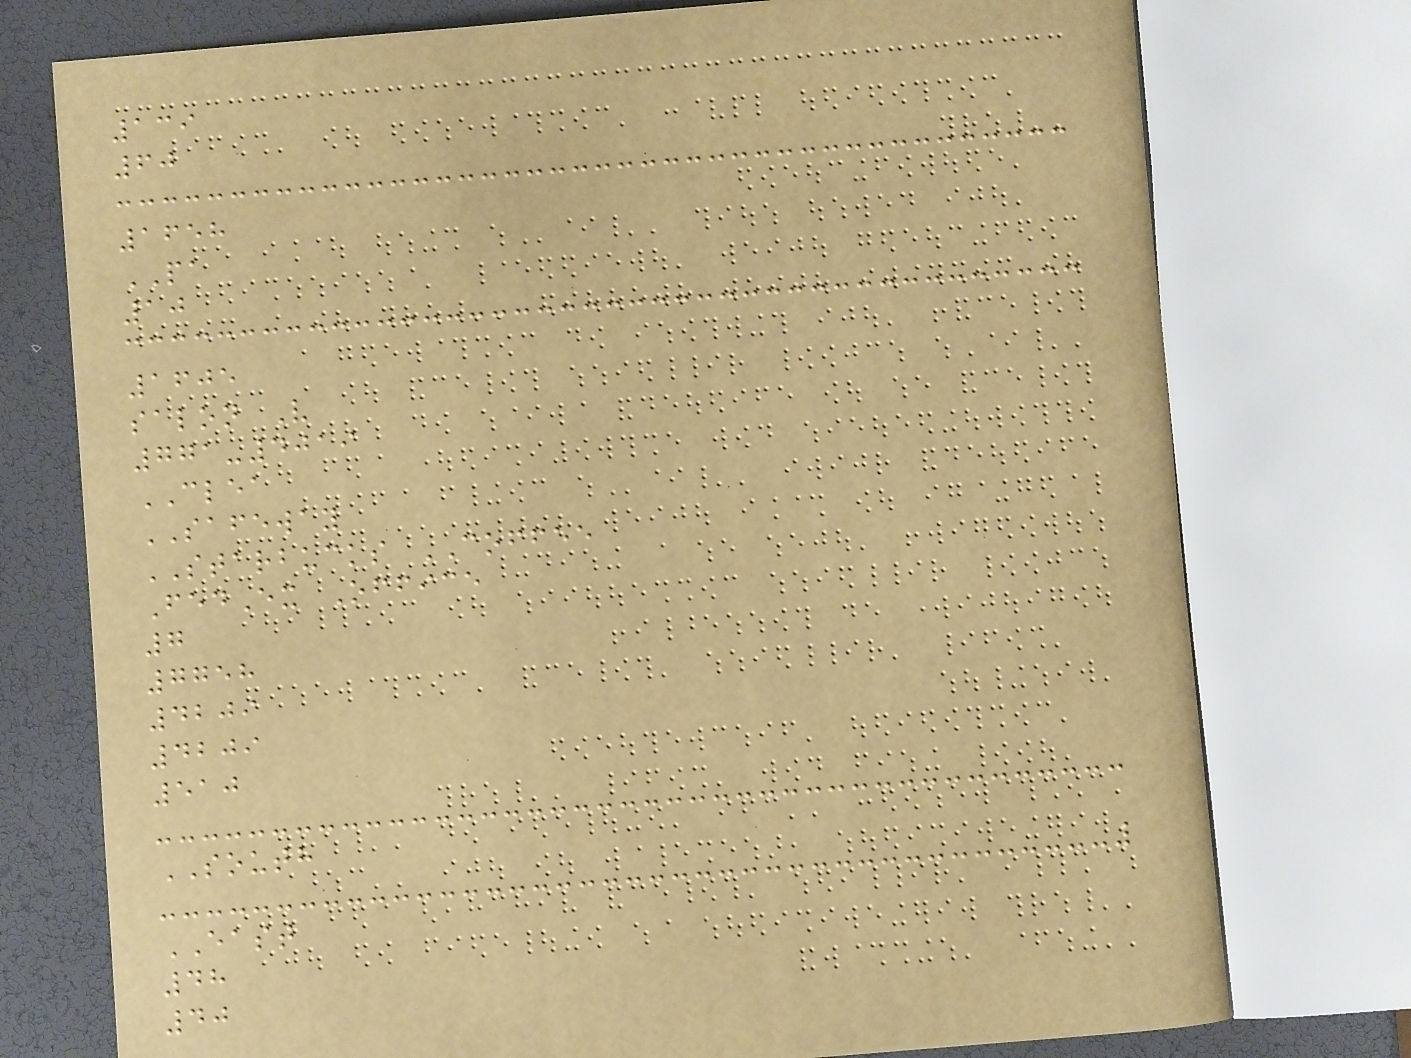139
60
1658
PA
10
1605
salon V
771-4019
CLEA
SAFEWAY
STARBUCKS COFFEE
FedEx Office
7
7758
4209
4209
510
SOUTH
EAST
48
40
